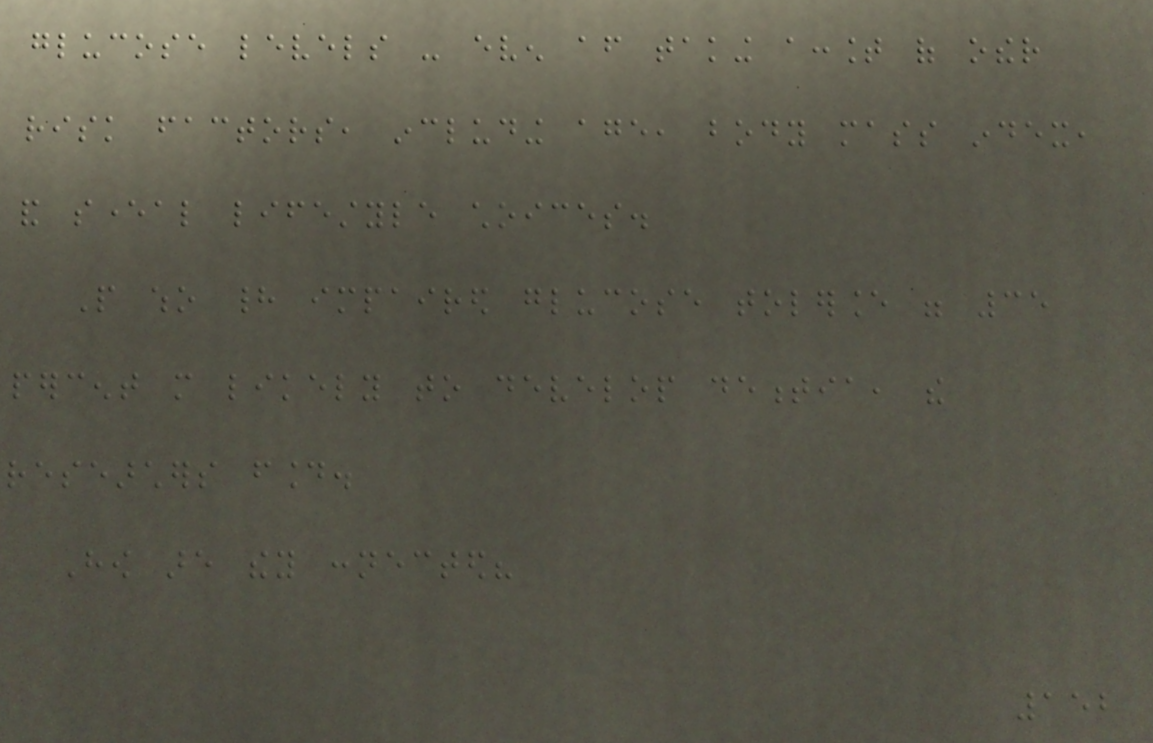glucose levels - even after taking account of other
risk factors, including age, body mass index,
and several lifestyle choices.
People who had impaired glucose tolerance were 35
percent more likely to develop dementia, the
researchers found.
How are they connected?
152
